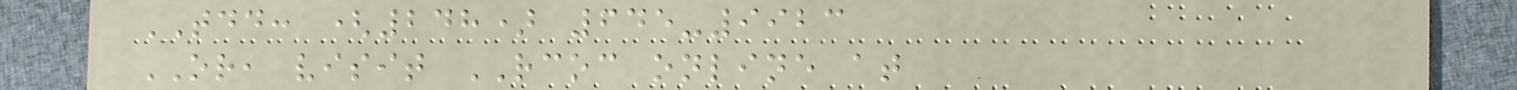TDD: (248) 645-9923
OR, visit RCOC online at
